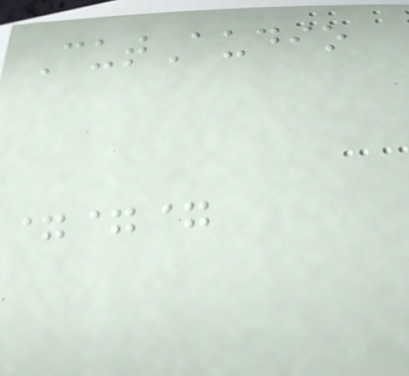CutAudio
===
